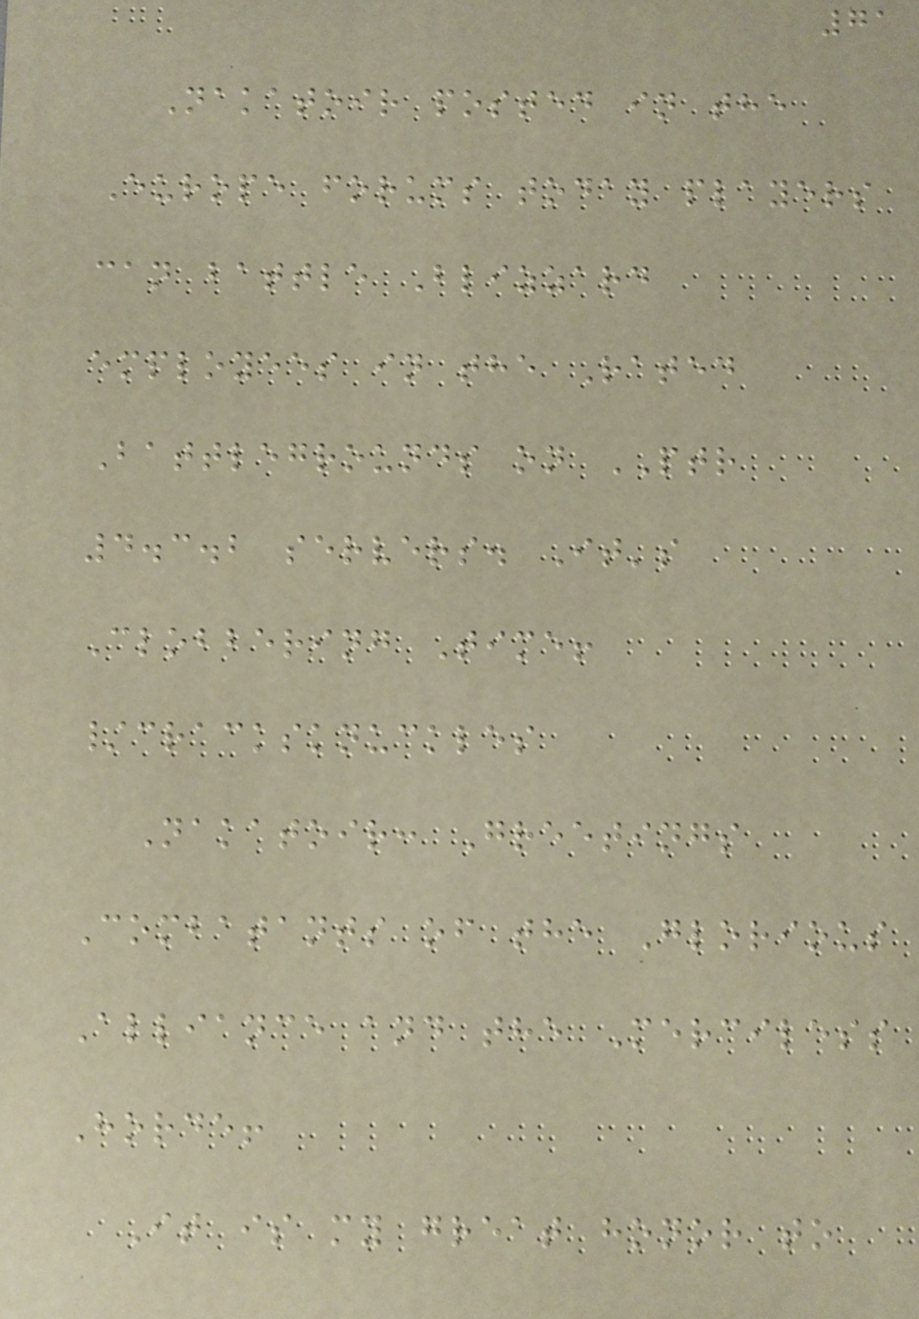71
Nakatoir posted in the
Europe forums today players
can battle Blizzard
employees in the Rated
Battlegrounds on PTR
4.3.2 servers. It's
Clobbering Time!
/cracksknuckles
Nakatoir: Greetings
Combatants of the Glorious
Alliance and the Merciless
Horde!
It is my great honor to
